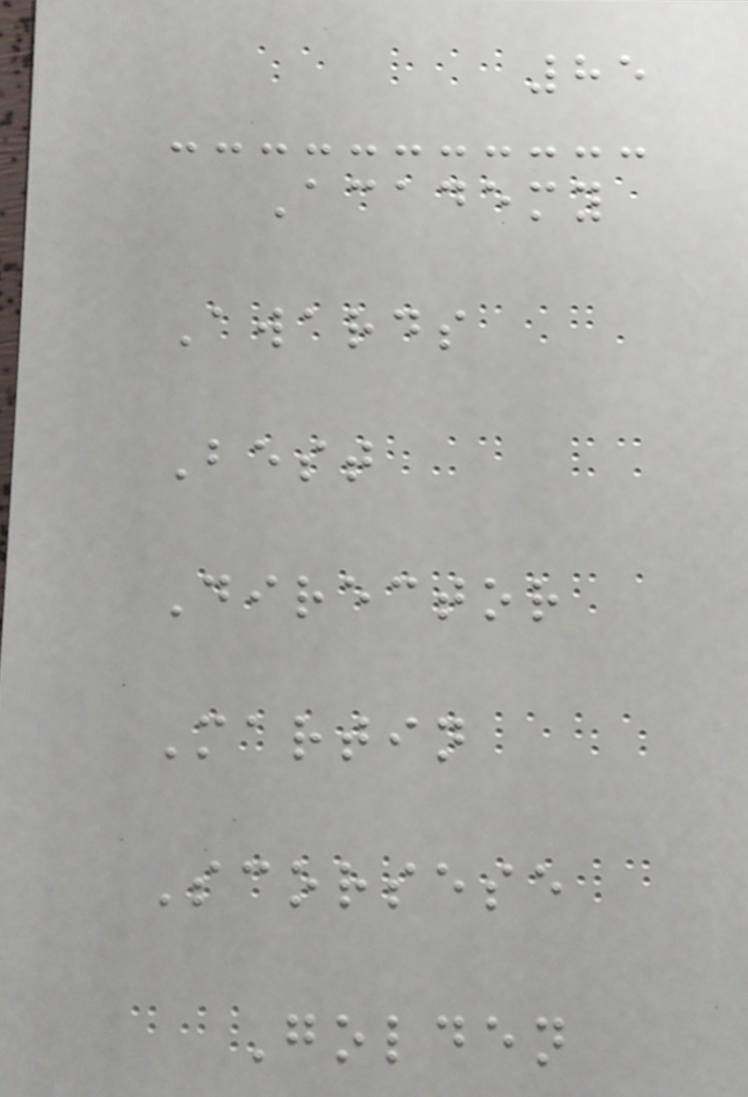85
Academy
Awards
Best
Director
Martin
Scorsese
Golden
